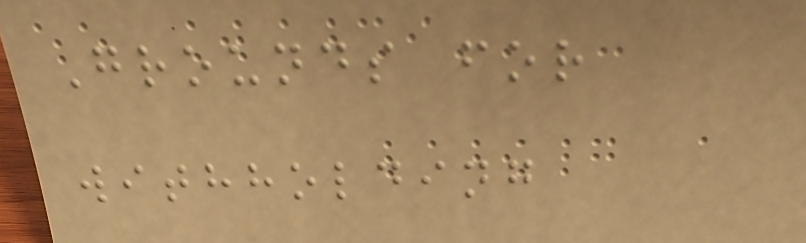Grounds for
withholding
